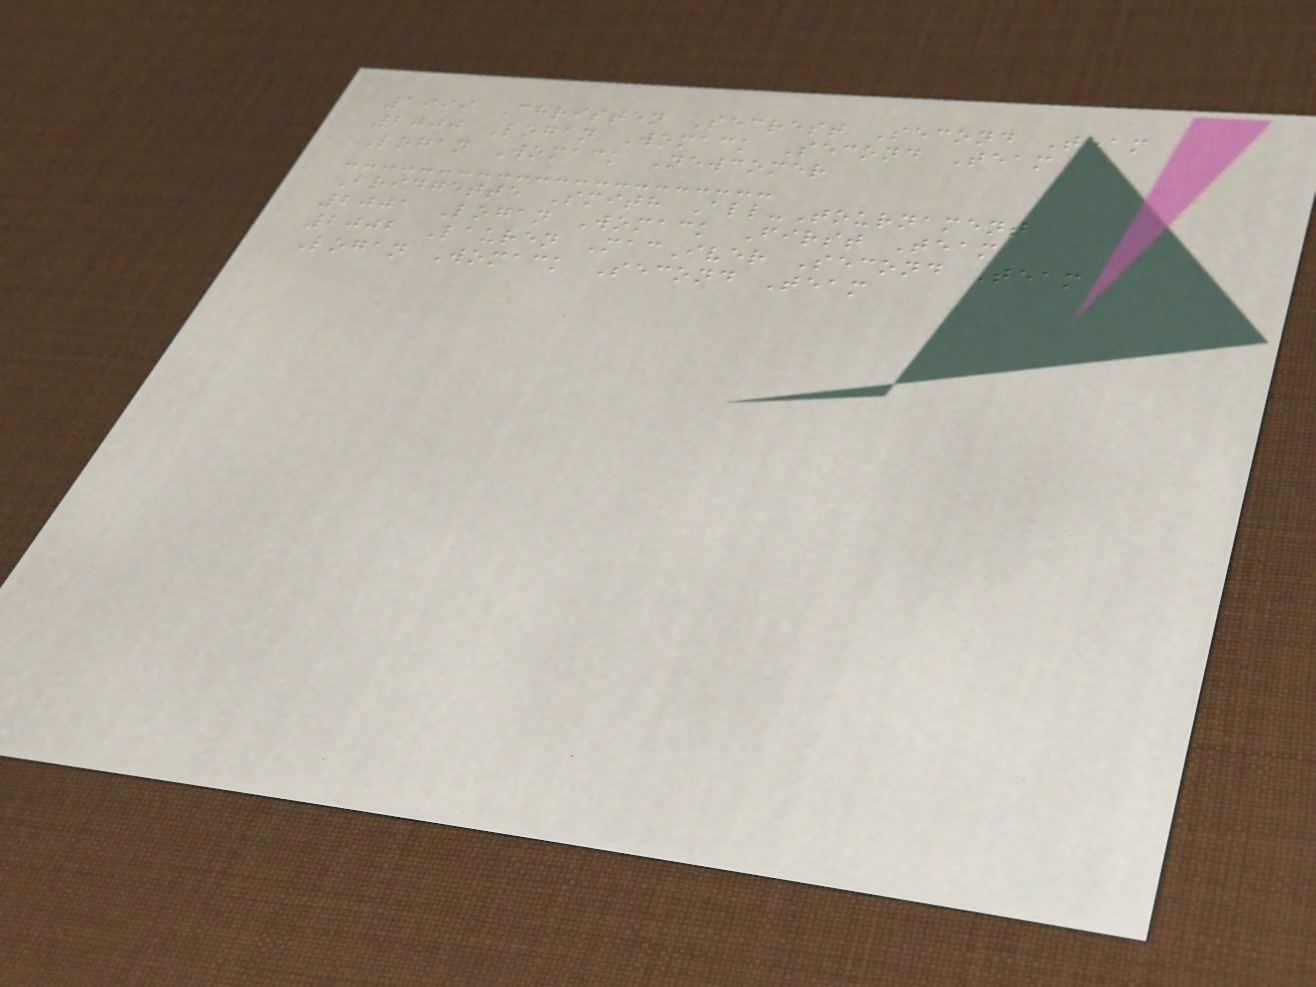1999 Christen Secrest Second Team
2000 Logan Womack Second Team
Logan Womack Newcomer
Bridgette Smith All-Tournament
2001 Logan Womack First Team
2002 Lauren MacIver Second Team
Logan Womack Second Team
